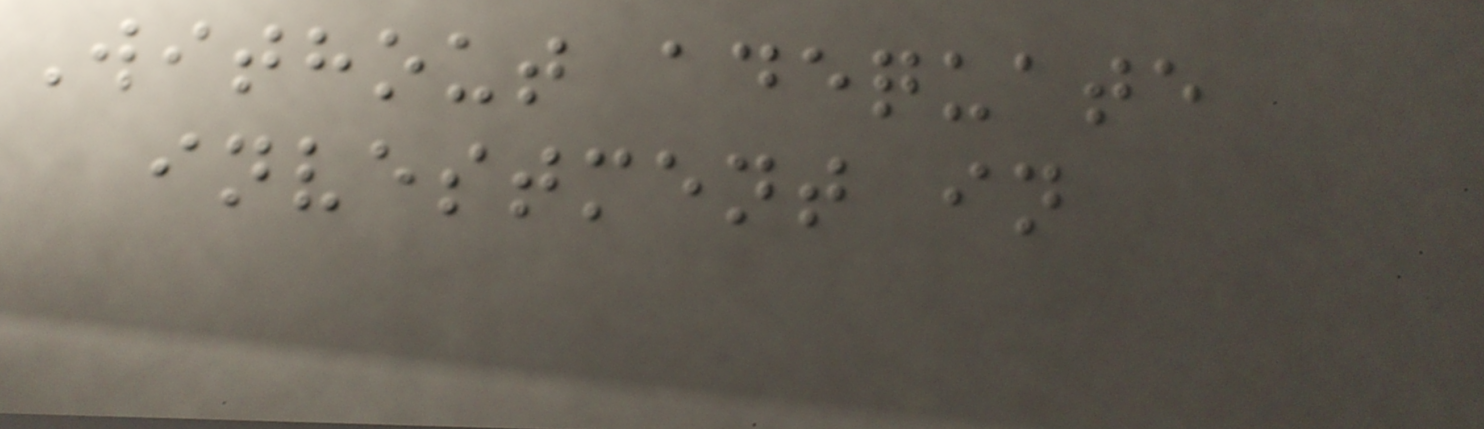Without adequate
investment in
